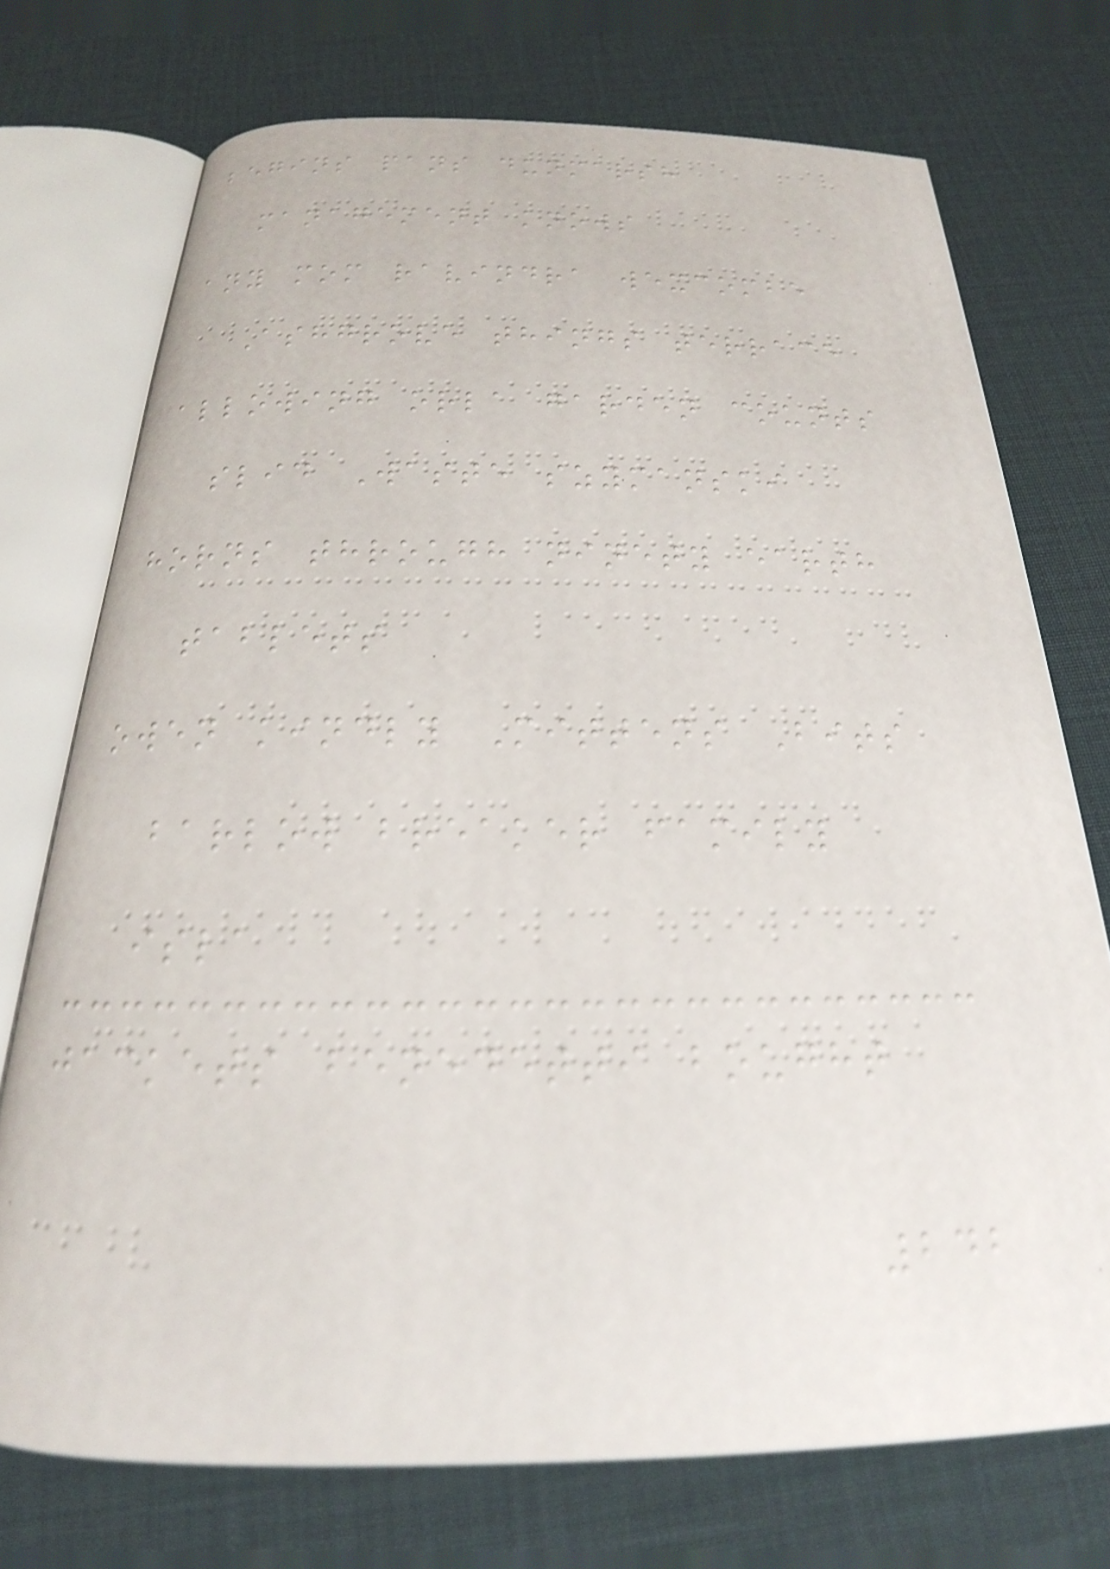begins pans dunmarsh
management knows
any mom ravindra wexcombe
Ashgrove things terrace
allowing orla garden counts
slid Waste szymanski
horns through ninety earth
tablets
owen kindly Mittens Bits
barlow breaker family
isla
jackets benedetti bought
242
